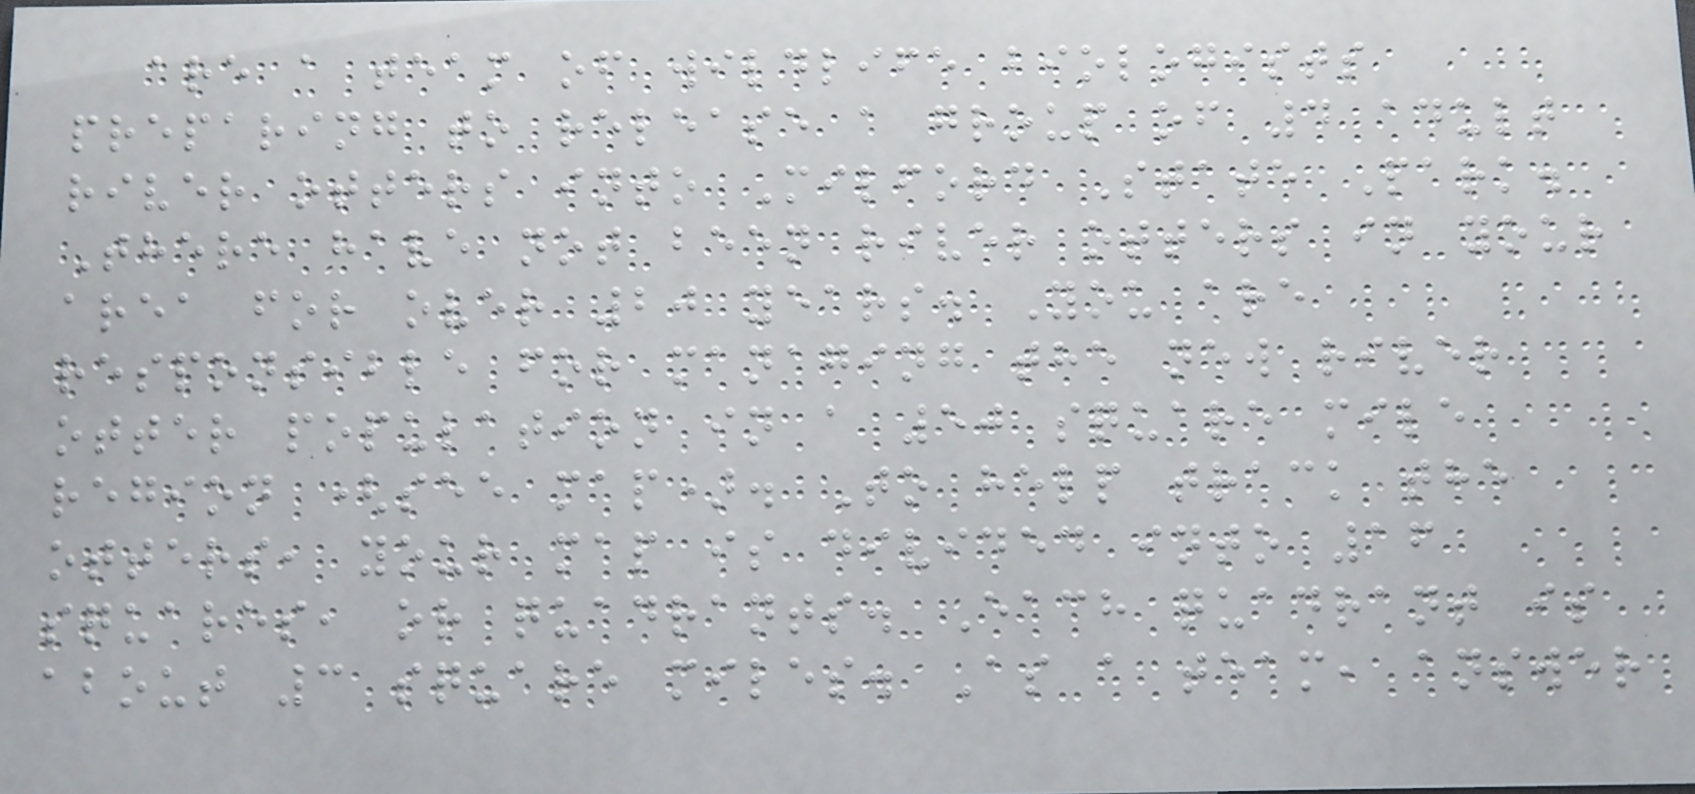are a team of wildlife biologists
preparing to release a group of 4 adult
river otters into Milford State Park.
There have not been river otters in your
area for over 20 years. You are
responsible for managing the new river
otter population in a 50 square mile
region (see map). To help track the
otters, your map is divided into 16
squares, or quadrants. Each quadrant is
about 3 square miles. As a team, answer
